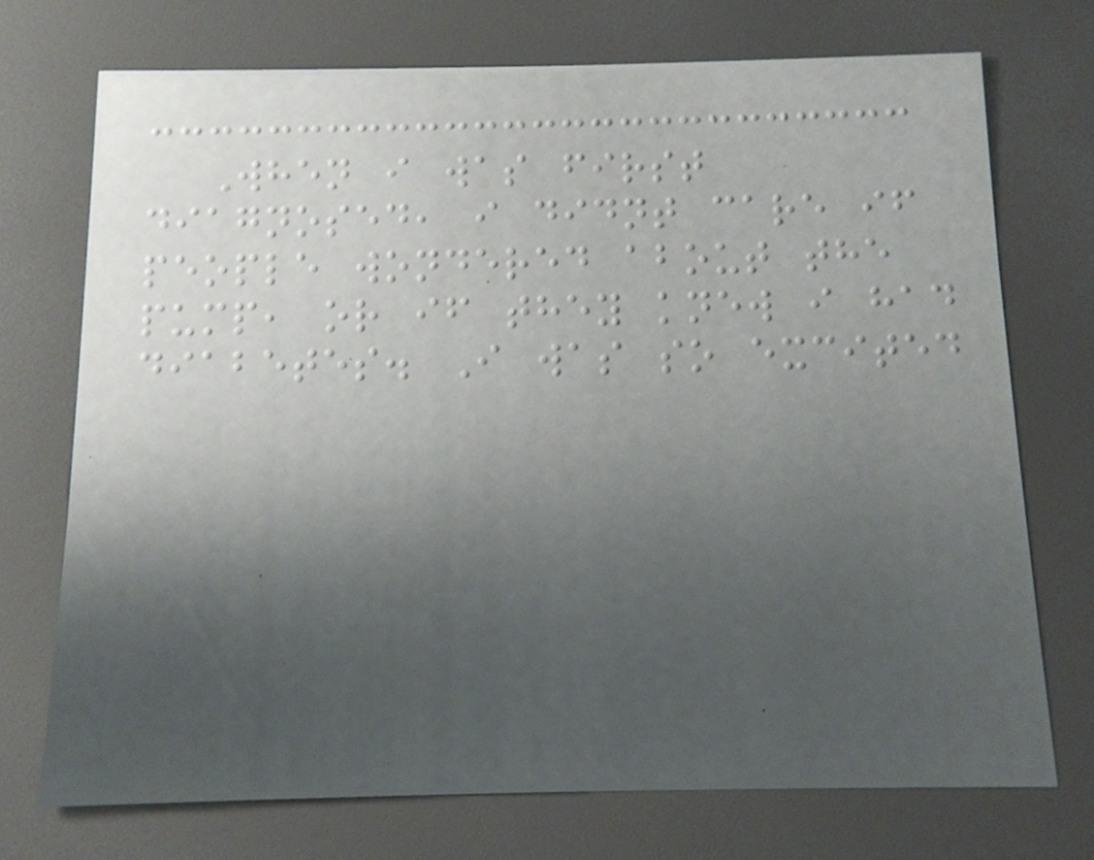When i was first
diagnosed, i didnt care if
people wondered about the
pump, or if they knew i had
diabetes. I was so excited
